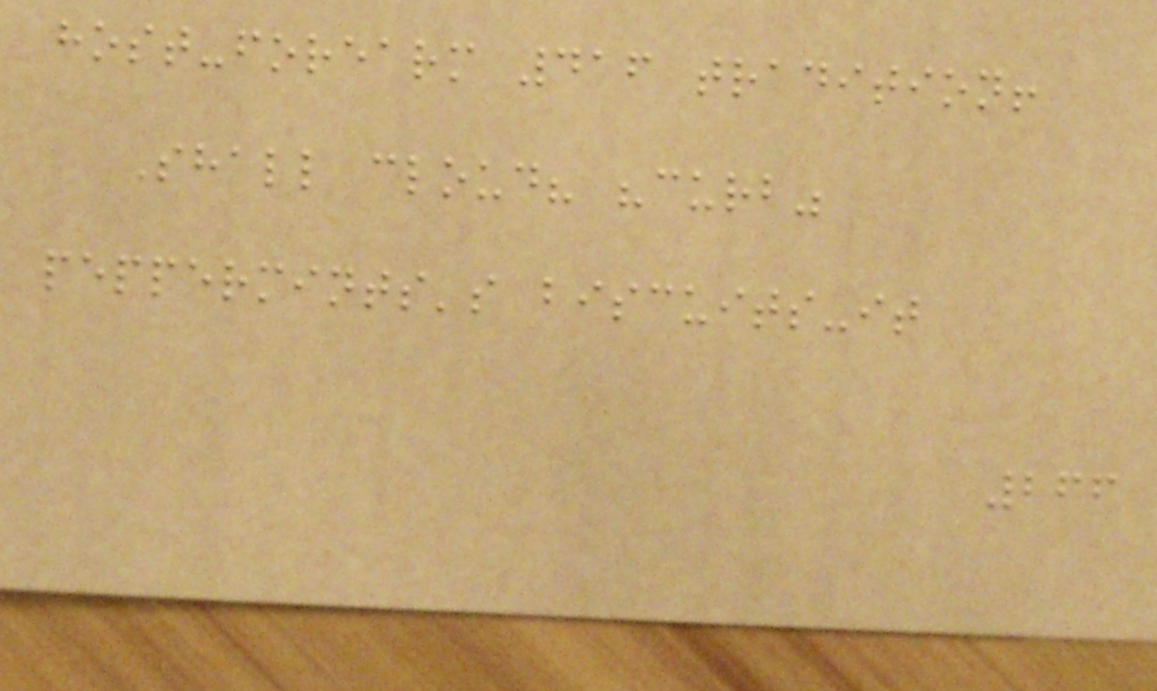host-forearm 416 tradition!
Shall cloud? "curb"
peppermints's biscuits-it
266
